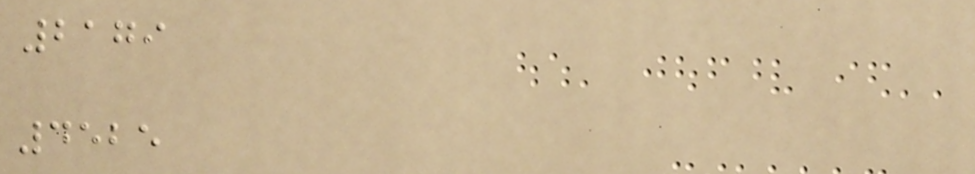2179
4525
